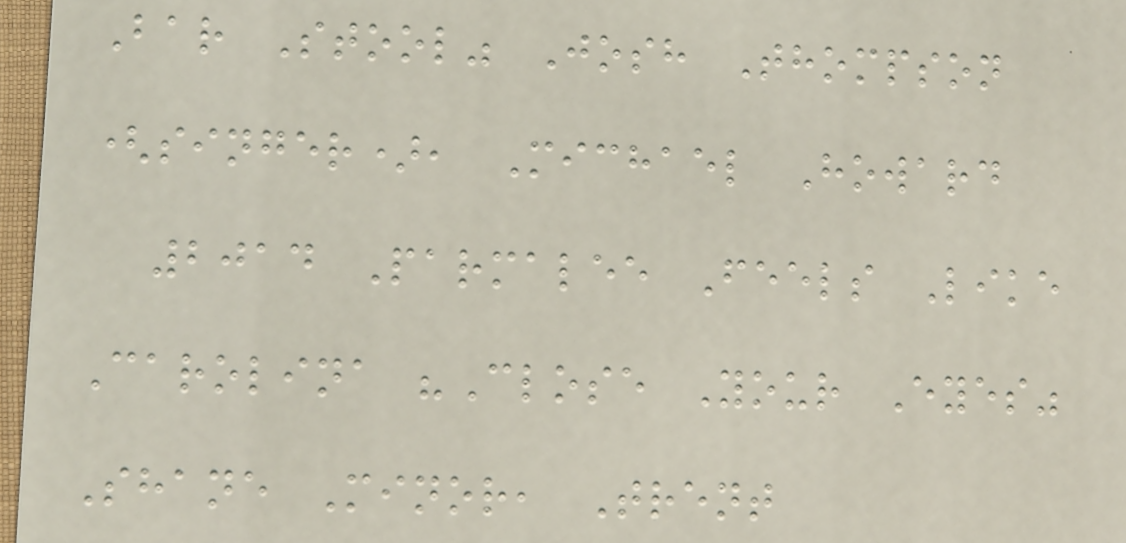Bar Stool" Josh Thompson
(singer), Michael Howard
2014 Parmalee Feels Like
Carolina "Close Your Eyes"
Shane Minor, Trent
